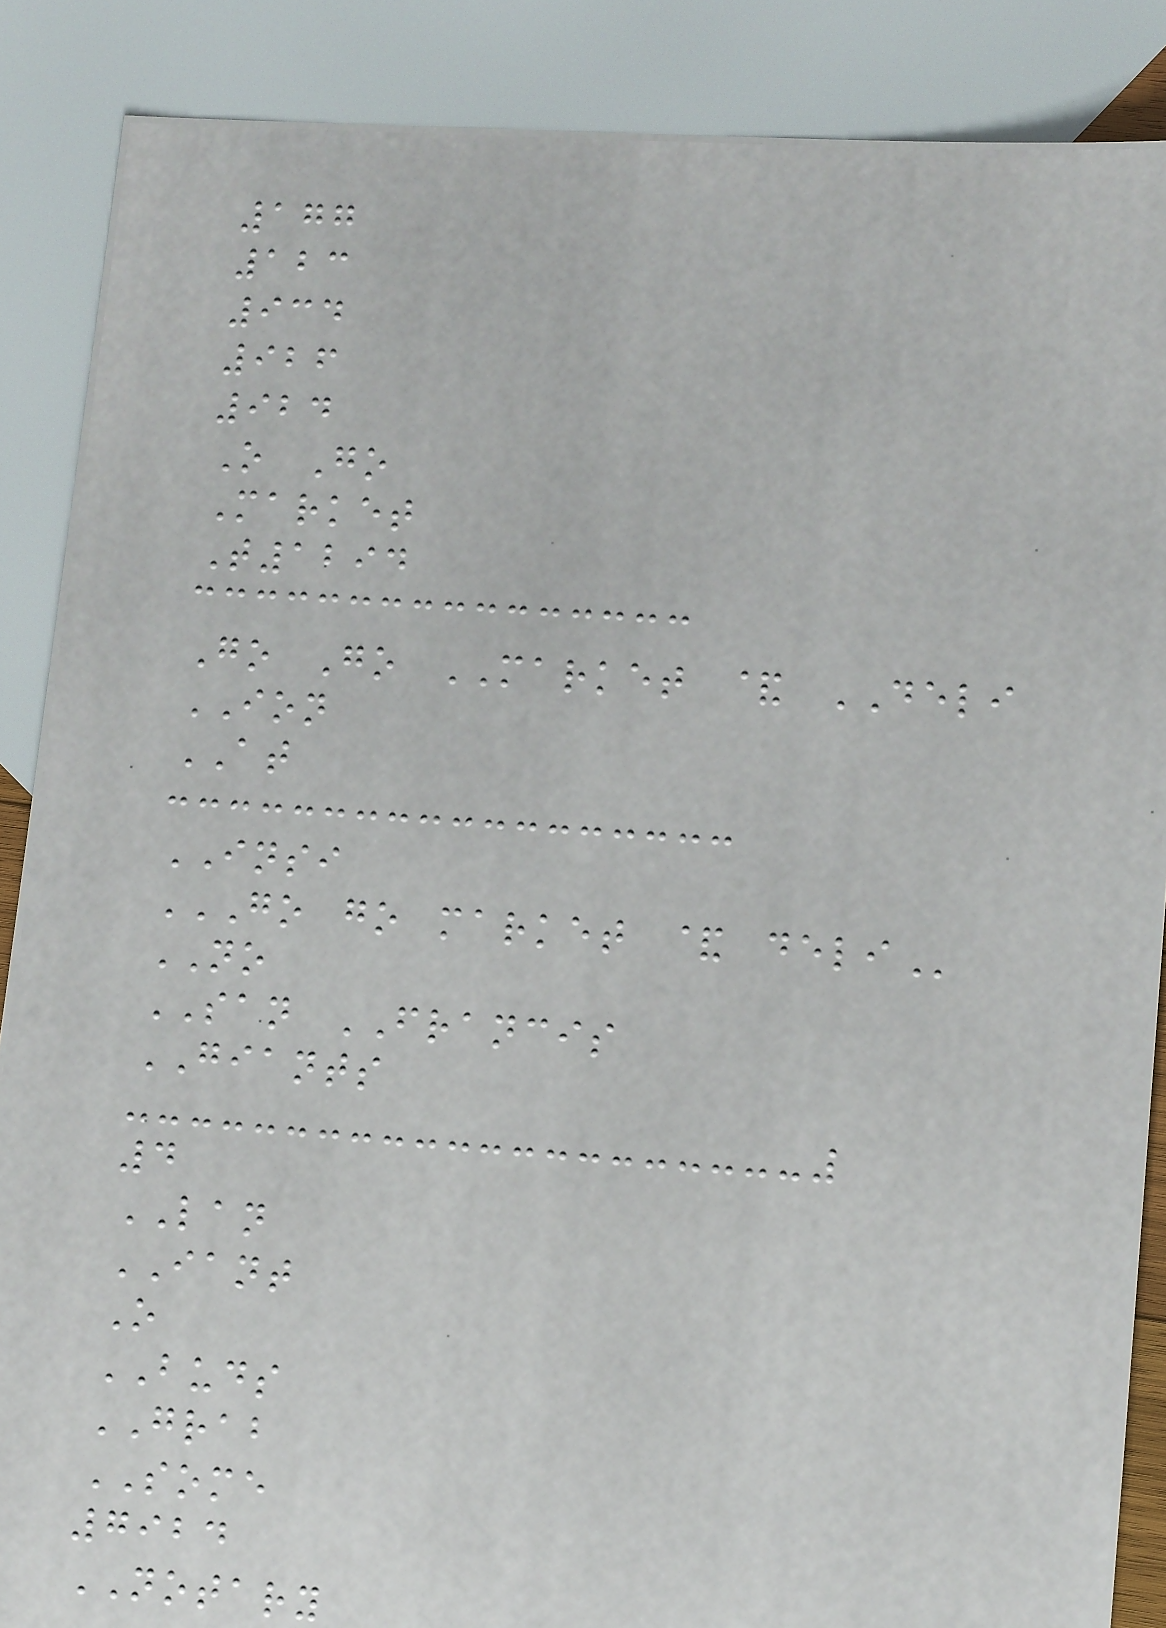177
123
934
926
924
O Go
Market
T1294
Go Go MARKET & DELI
ION
AT
INSI
GO GO MARKET & DELI
NO
SAN FRANCIS
GIANTS
4
LAN
IANT
O
BUDS
GRAB
SOME
7924
NOTARY
